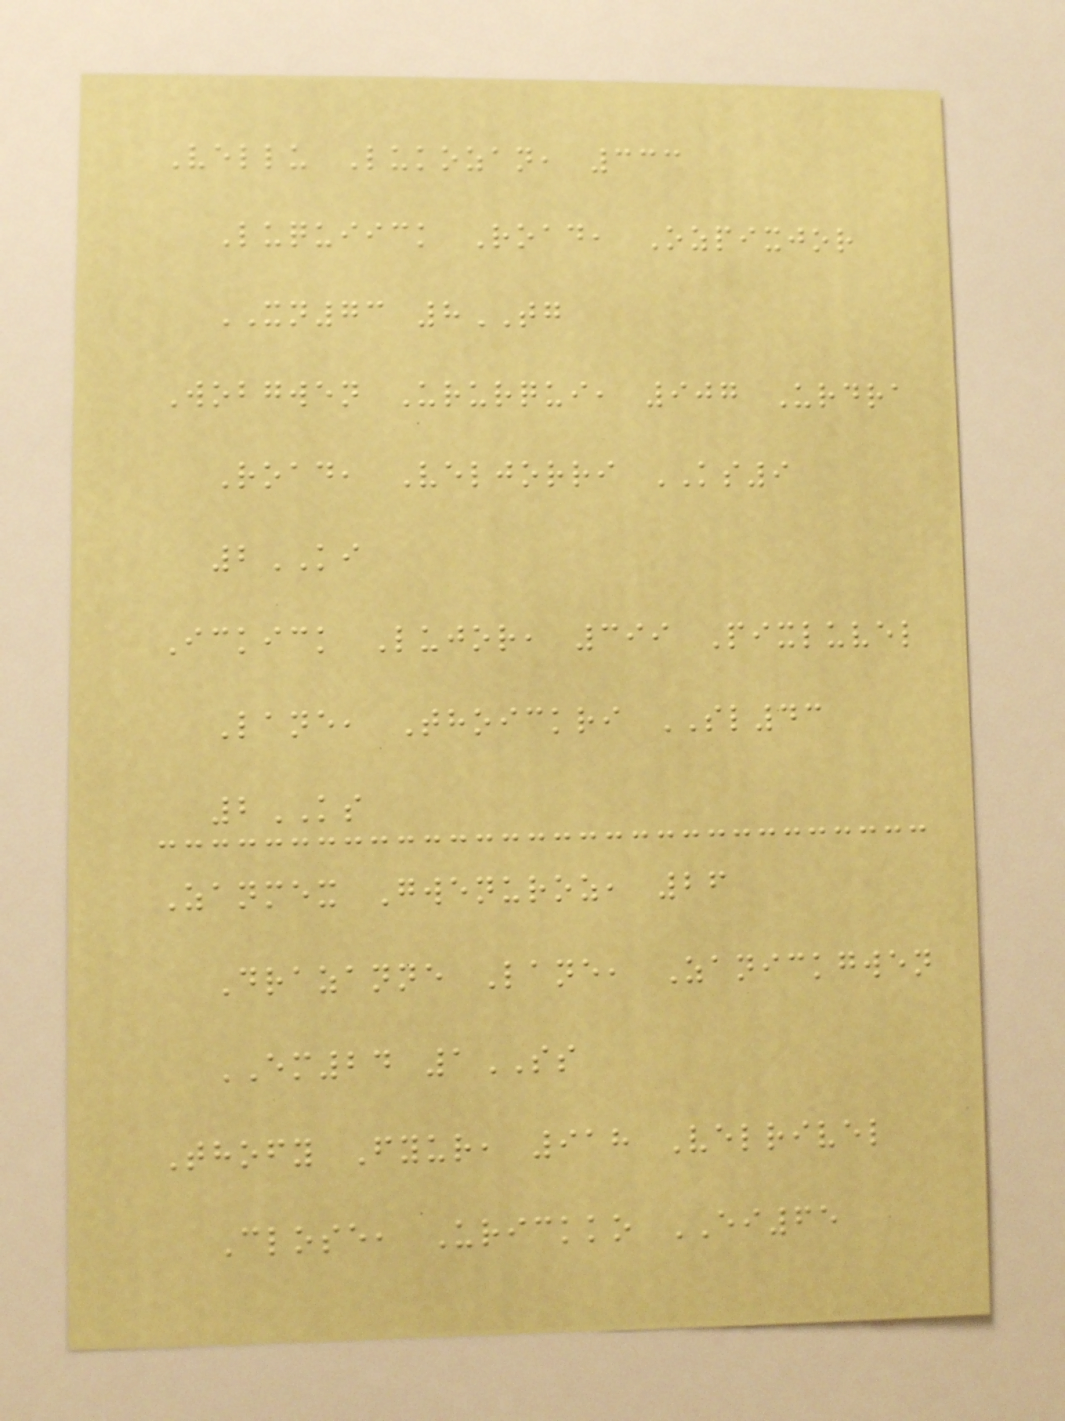Vellu Lukozan, 333
Luquiick Road, Ozpixjor
XN73 8TG
Wobgwen Ururqui, 907 Urdra
Road, Veljorri KS9
2KI
Ickick Lujor, 399 Pixluvel
Lane, Thoickri SL43
2KS
Zanmex Gwenuroz, 26
Drazanne Lane, Zanickgwen
EM24 1SS
Thofy Fyur, 918 Velrivel
Close, Urickko EI65
